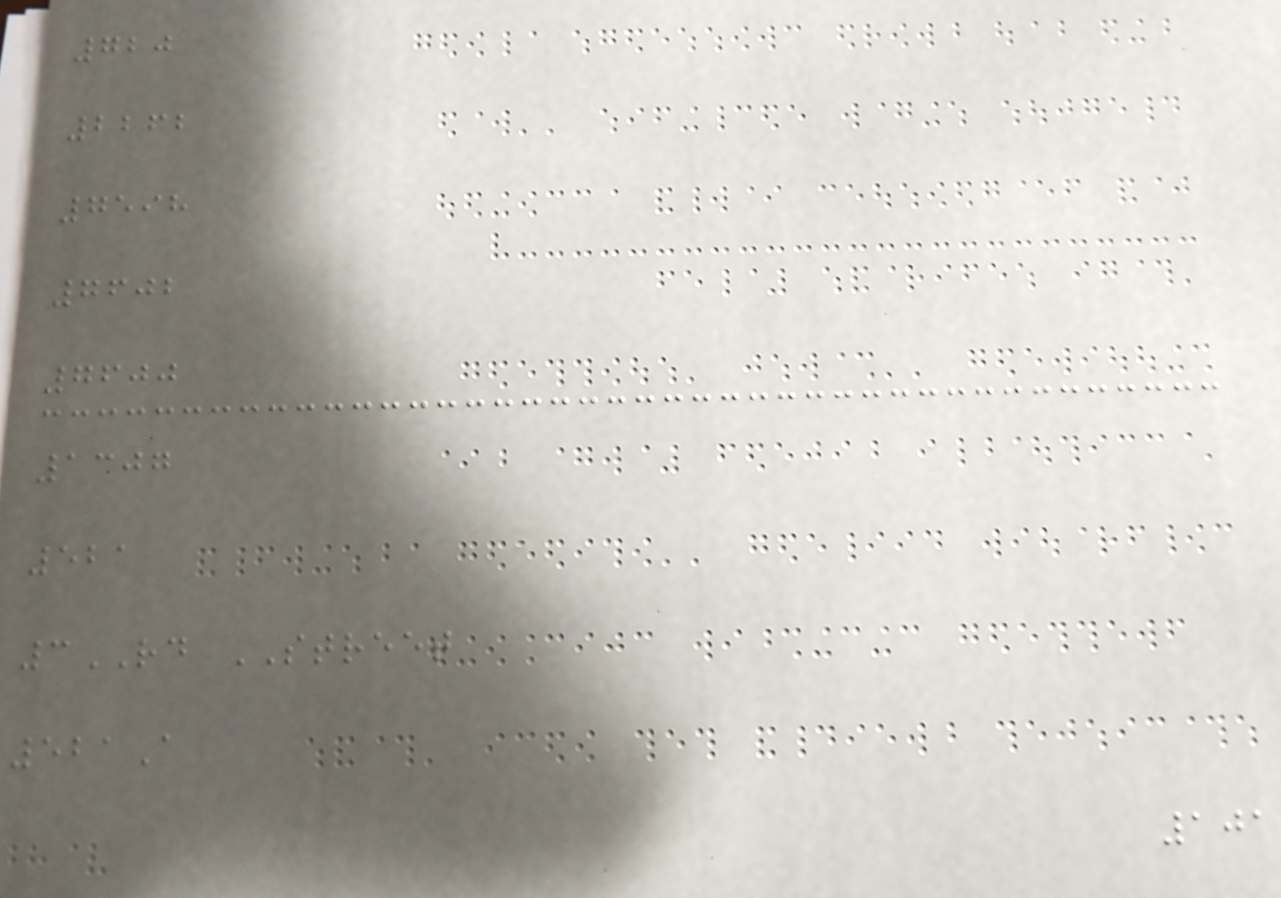720
2262
7598
7602
7600
1307
521
3RD STREET
521A
101
